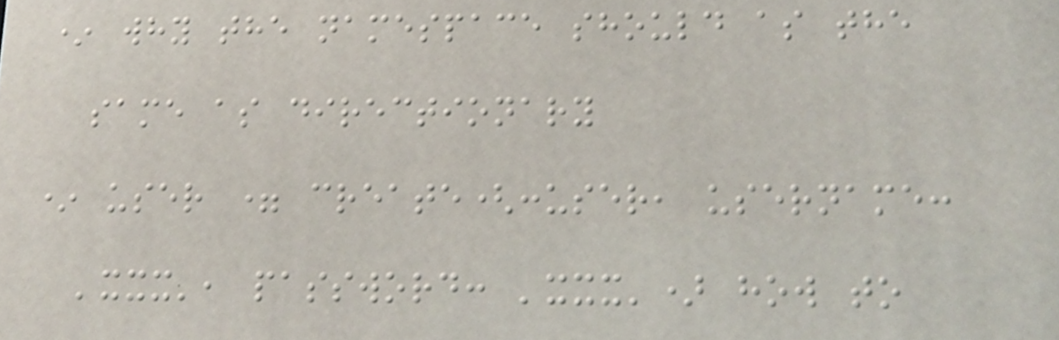* why the namespace should as the
same as directionary
* user = create(:user, username:
'xxx', password: 'xxx') how to
